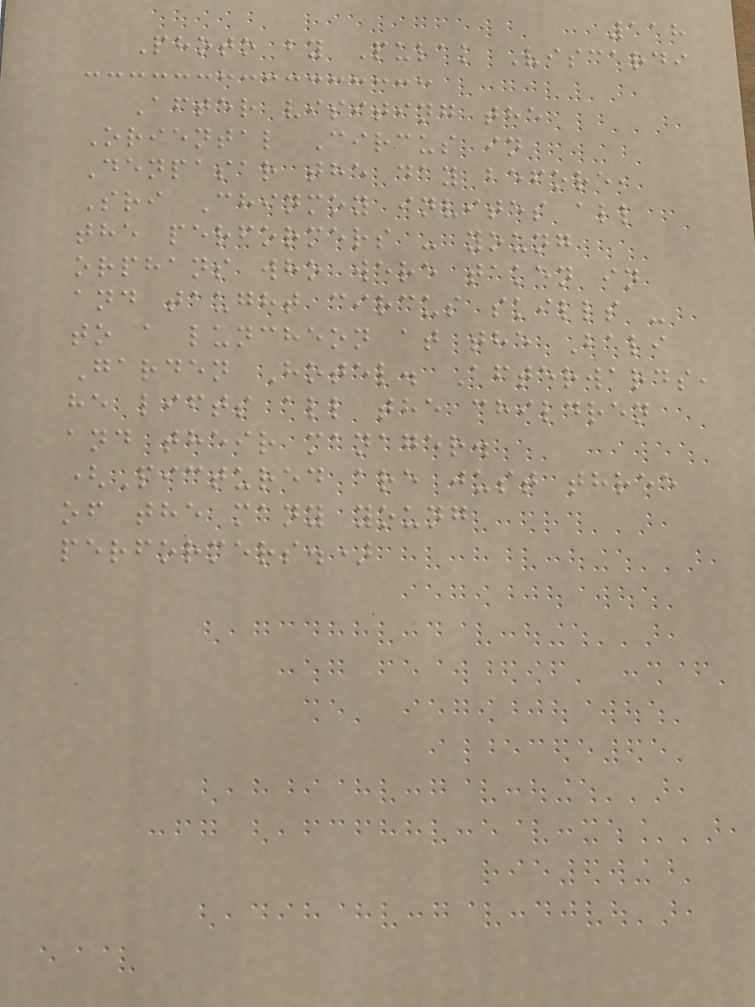118
Photo by Pulak Viscardi
After visiting the
Oriental Circus in
Denpasar the day before,
Sri Chinmoy invites all
the performers - young
orphans who were taken in
and taught circus skills -
to a luncheon at the Bali
Garden Hotel. Afterwards,
he lifts all the children
and their manager.
(Pictured are just three
of the many young
performers.)
